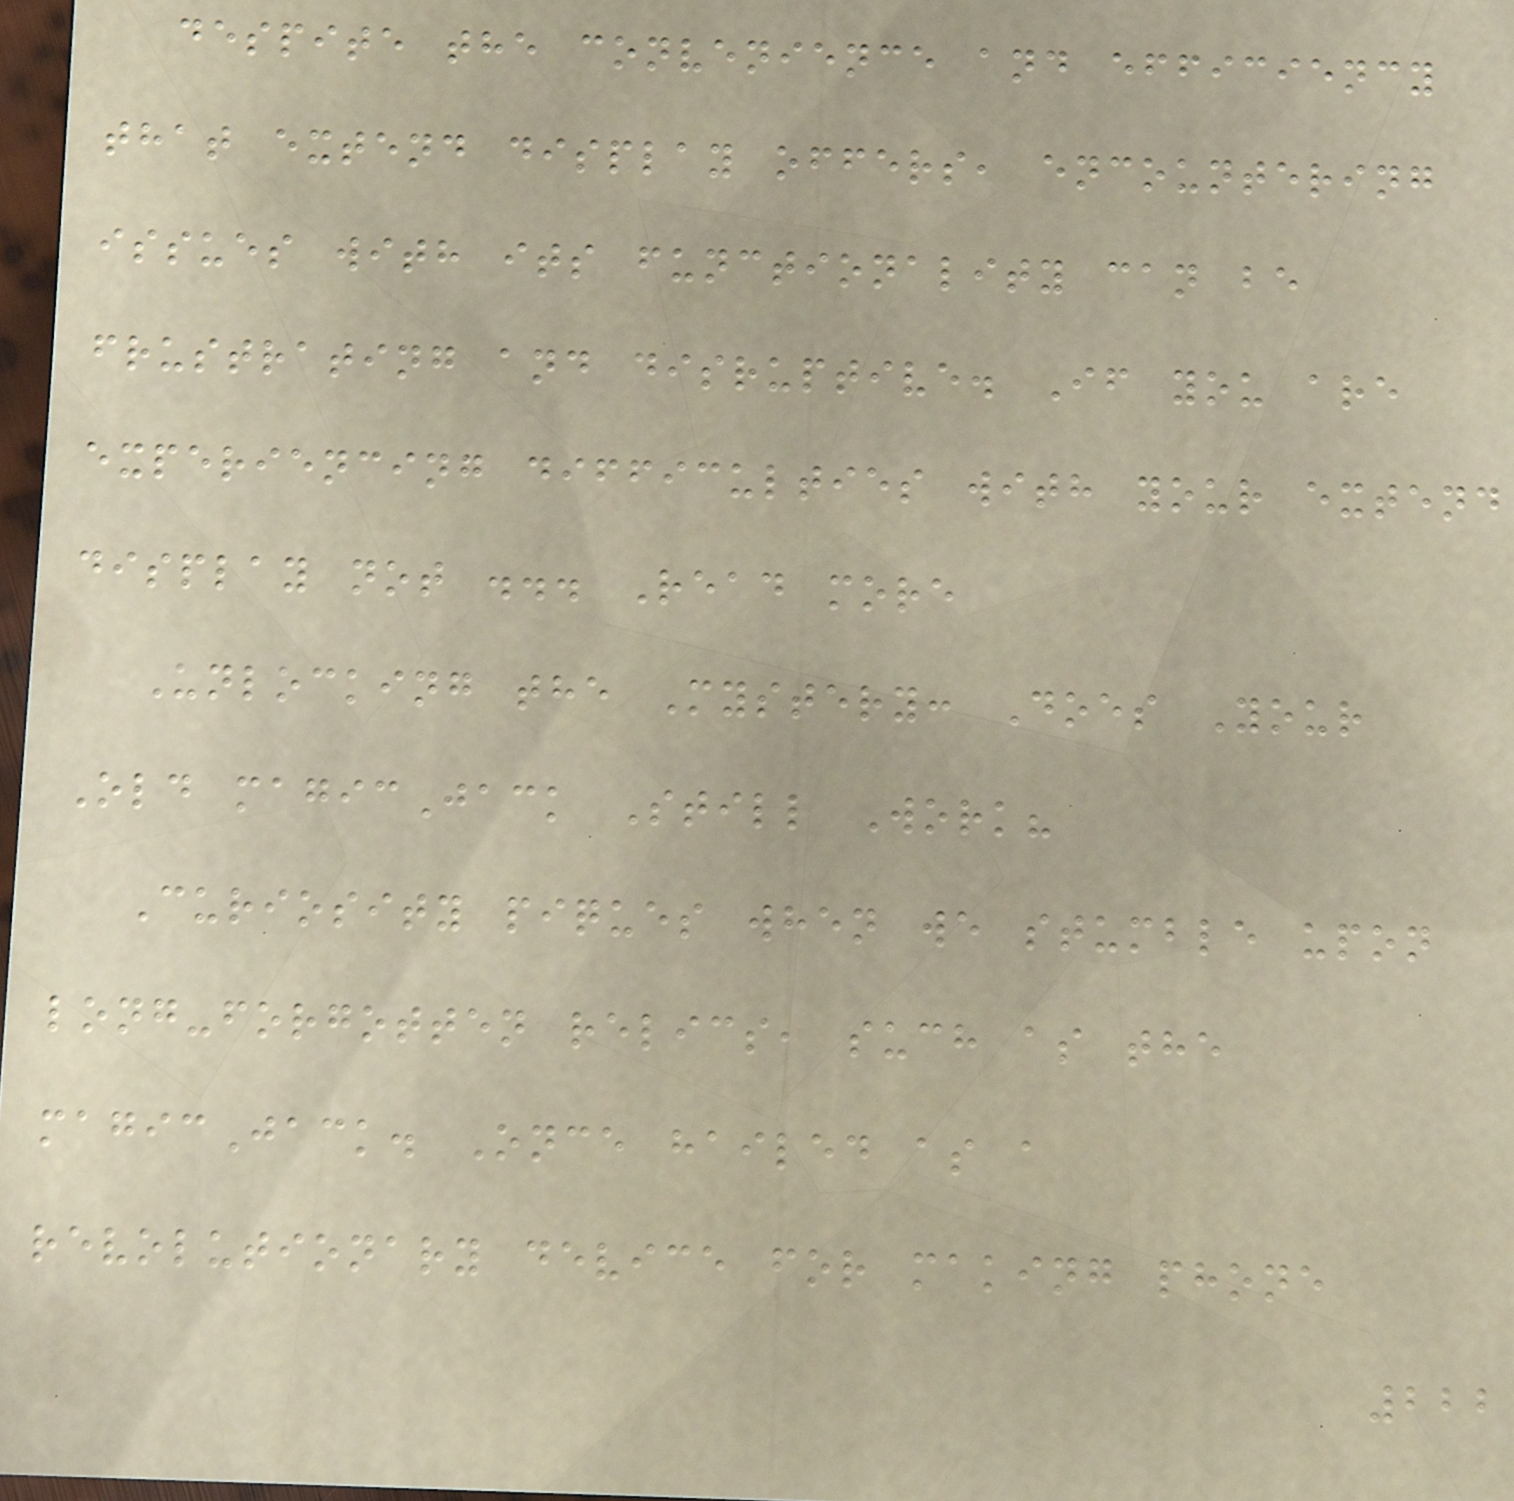despite the convenience and efficiency
that extend display offers, encountering
issues with its functionality can be
frustrating and disruptive. If you are
experiencing difficulties with your extend
display not ... Read more
Unlocking the Mystery: Does Your
Old magicJack Still Work?
Curiosity piques when we stumble upon
long-forgotten relics, such as the
magicJack. Once hailed as a
revolutionary device for making phone
222
